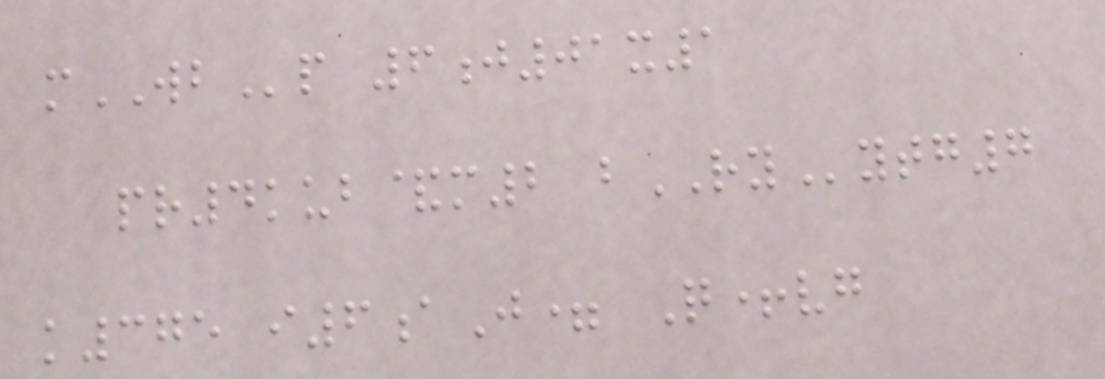mWBp 6j01x1
pr4kub&m2 bRYytg7
k375 i6aJ= Q+vg
